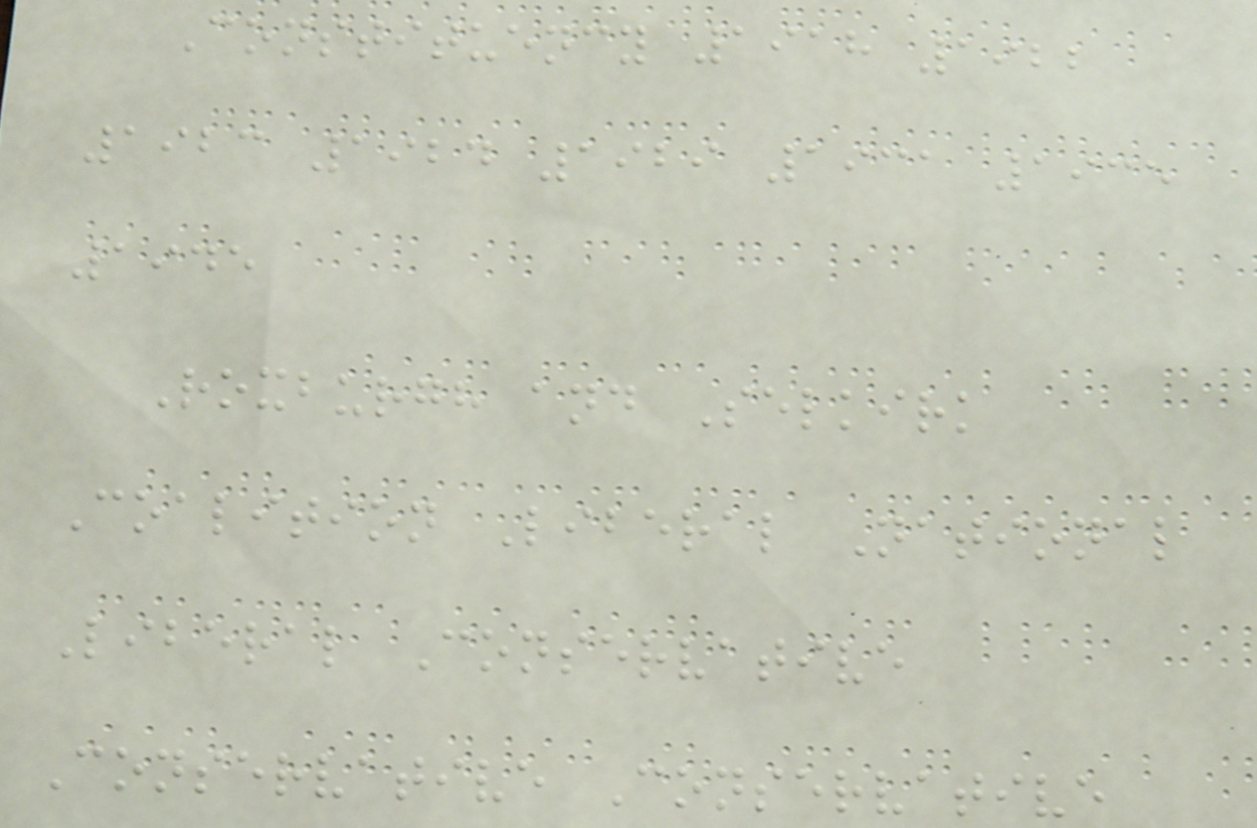Constituency 1918 1922
1923 1924 1929 1931 1935
1945
Roxburgh and Selkirk
Coalition Liberal National
Liberal Conservative
Conservative Conservative
